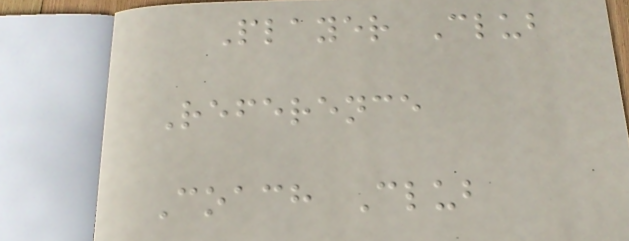Player Club
Reference
Coach Club
